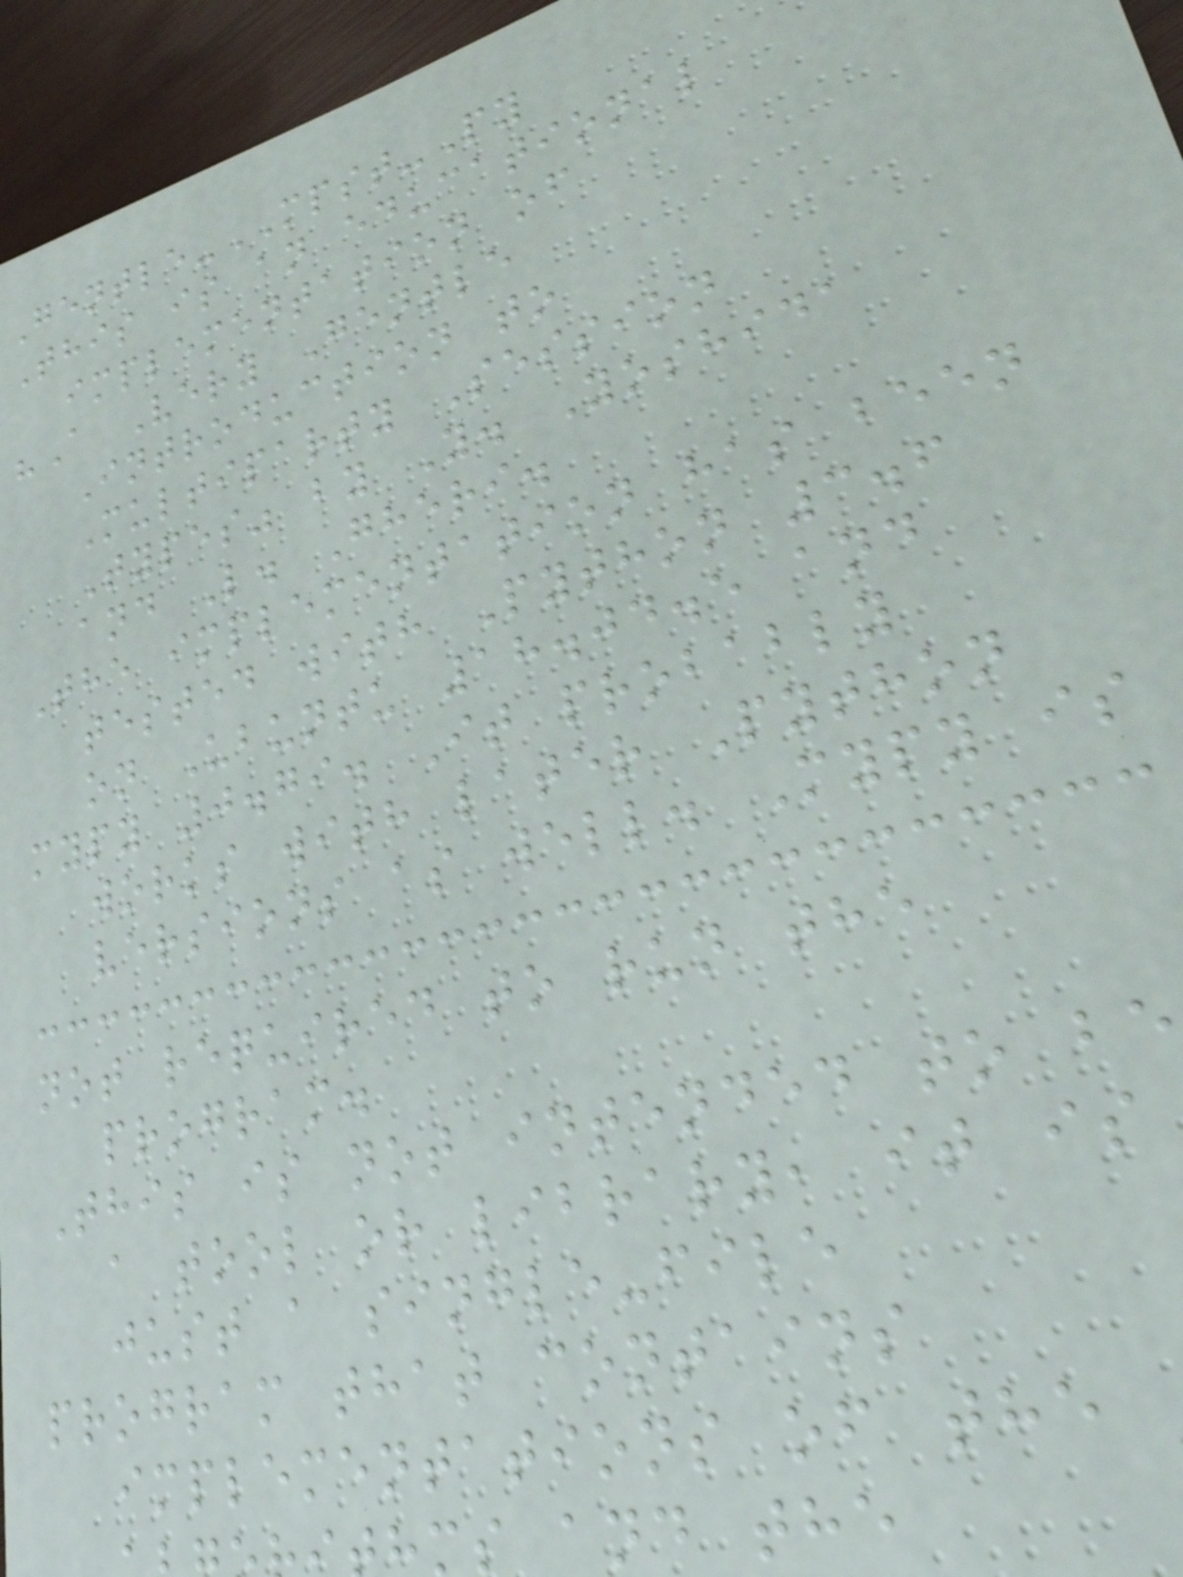Gentle-MPST-Py
This is an educational
implementation of
"A Very Gentle
Introduction to
Multiparty Session
Types" by Y. Yoshida
and L. Gheri.
The implementation has been
tested with Python 3.6
on Ubuntu 18.04.5 and
mypy 0.79. It probably
works with later Python
versions as well. Mypy is
not required to run the
program.
This is not intended to be
a tool or library, it is
just a single-file
program that contains
implementations of the
ms and the
